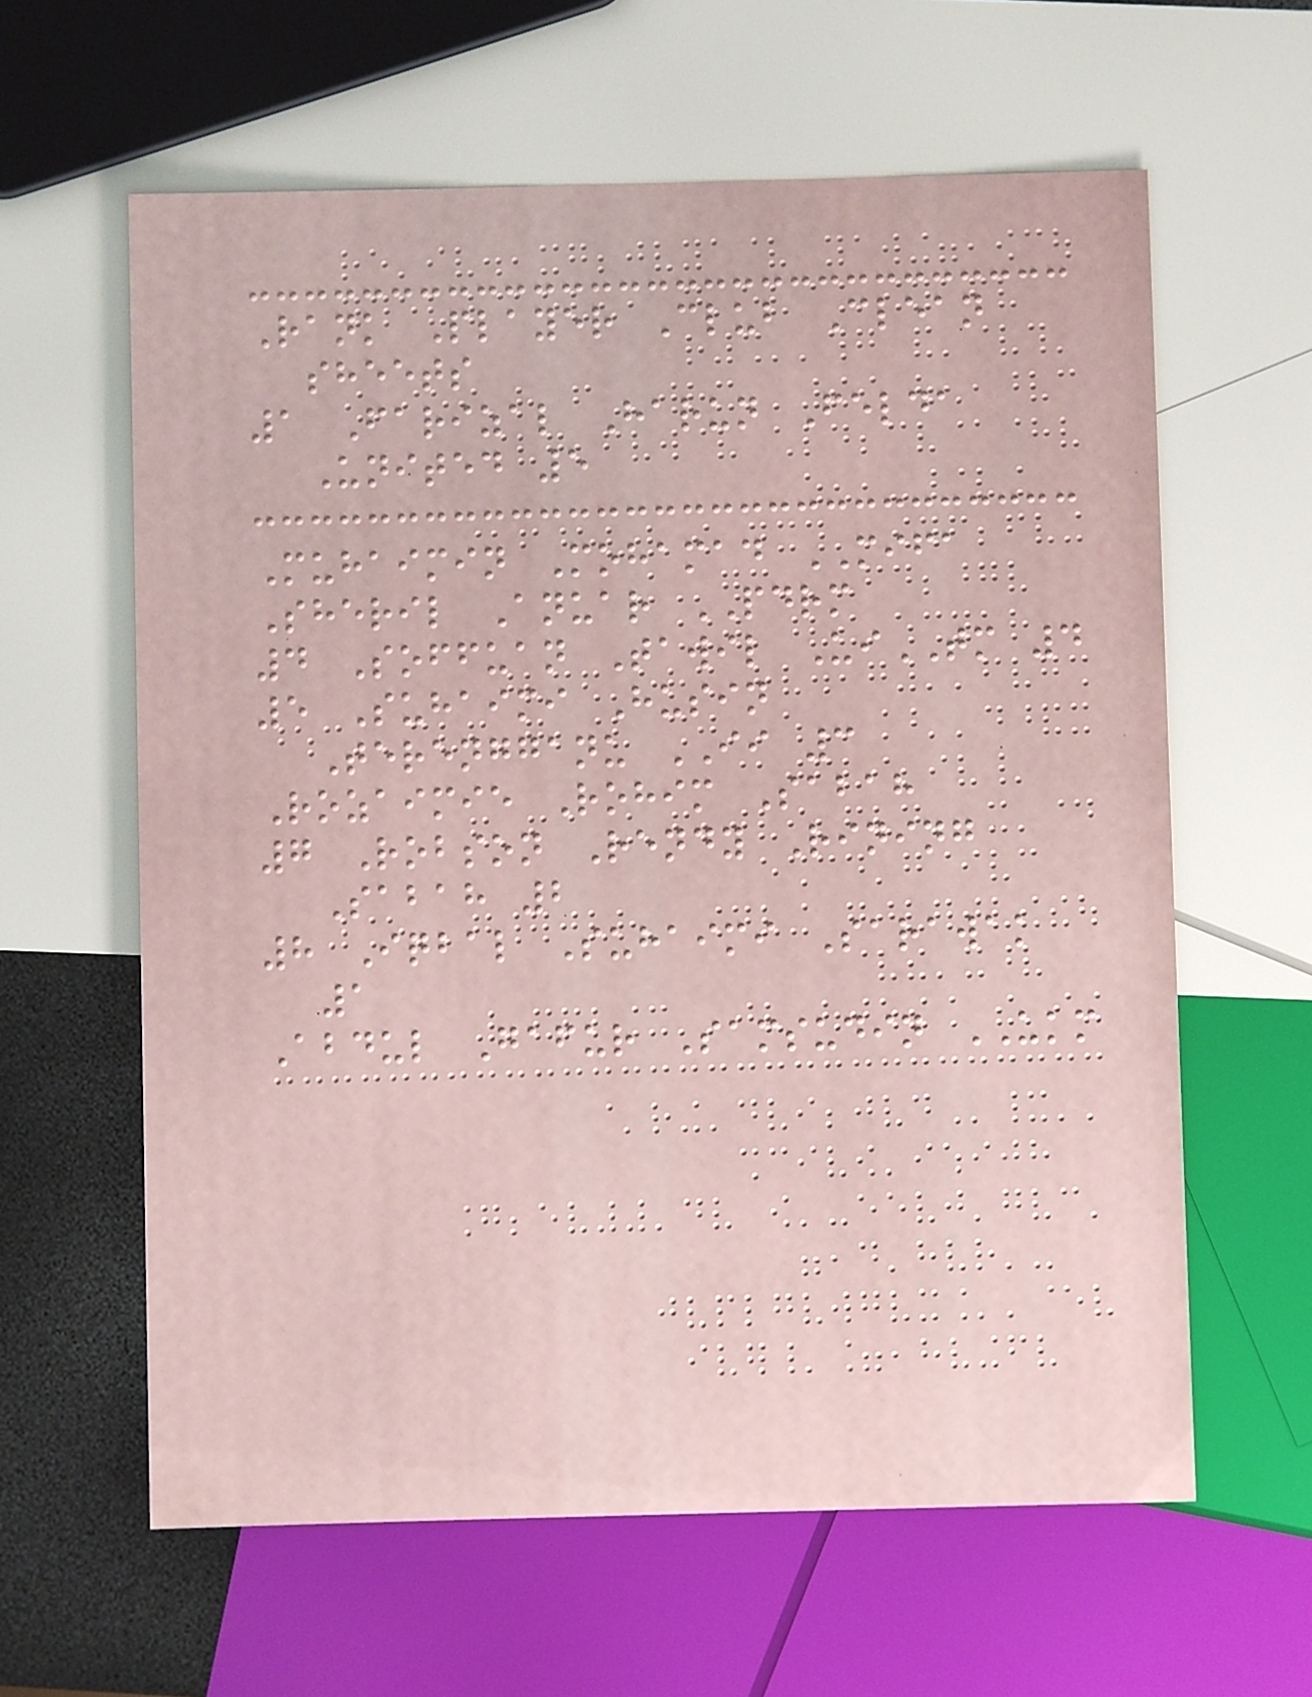Rank Player Club Clean
sheets
1 Farizal Harun Felda
United 5
Muhaimin Mohamad MIFA
Sheril Anuar PDRM
4 Soffuan Tawil UiTM 4
5 Suhaimi Husin
Terengganu II 3
Rozaimie Rohim Sabah
7 Robson Rendy Rining
Sabah 2
8 Iqbal Suhaimi Sarawak
1
Abdul Gafur Samsudin UKM
